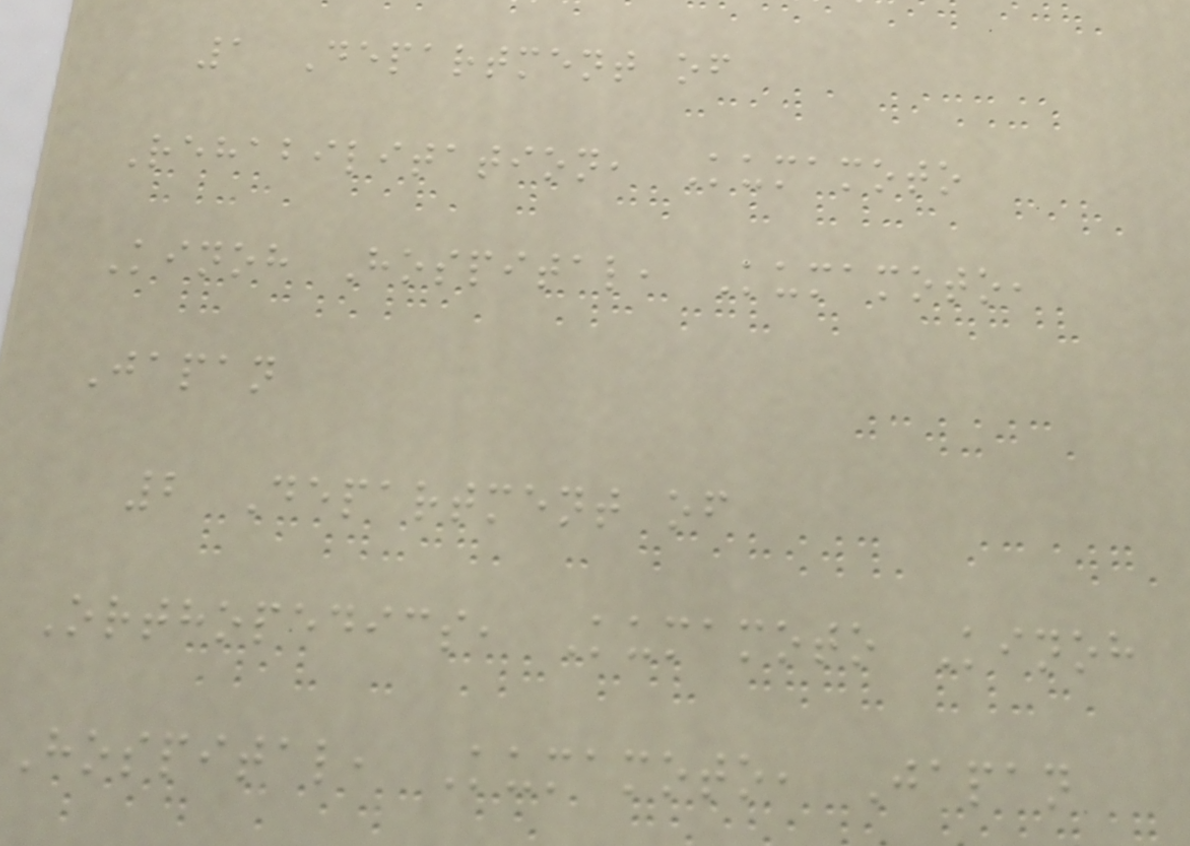1 Department of
Rehabilitation, Kumamoto
Kinoh Hospital, Kumamoto,
Japan
2 Department of
Orthopedics, Kumamoto Kinoh
Hospital, Kumamoto, Japan
